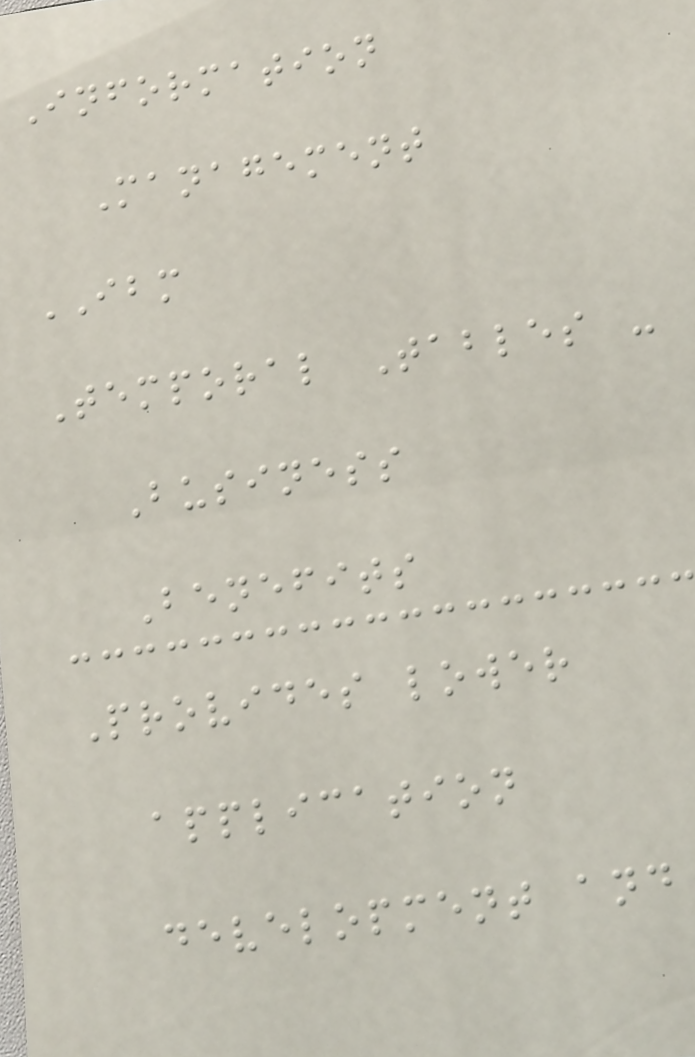Information
Management
IBM
Temporal Tables -
Business
Benefits
Provides lower
application
development and
